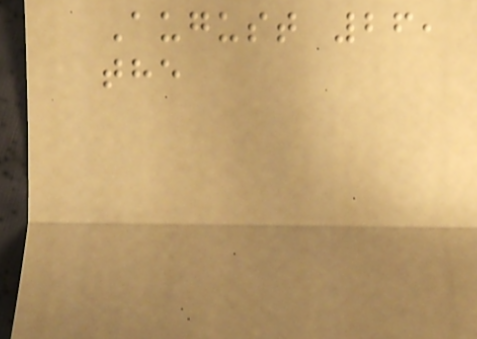August 26,
the
